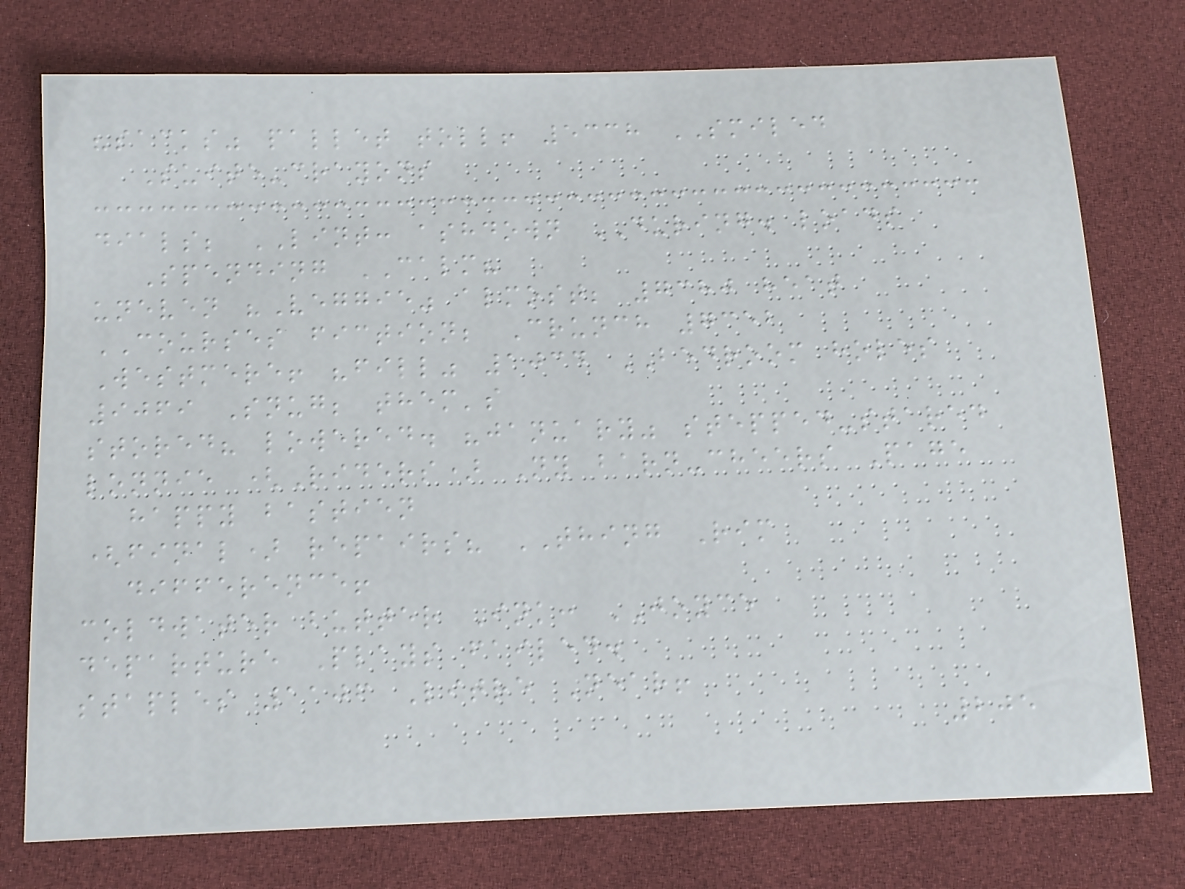"sacks" pallet toll! 5338 SMILED
Suite-crayons
dials; LINT: ashdown DURING. loads
Spending CALM?
uneven "Veggie" almost; 7380 heat
COURSES fiction; Crunch 7352
Westmere! "fill" 1034 BEDROOM holes
9069 Snug; them's
stored? lowered. "january" stepped-stared
lonnie (Riders) Ny barn-cheers Page
happy bastien
(final) repairs? THING Rim
difference!
coldwater butter Ink: JOYCE
departure Plays failed.
staples 1106 Litre Near!
205
